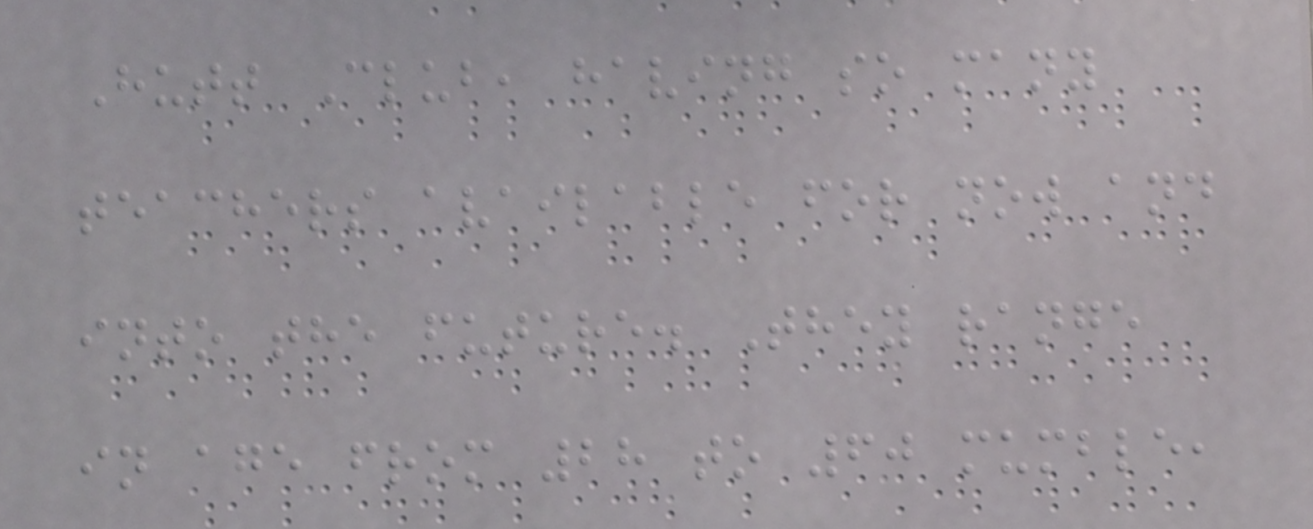Hutt Club, having so many
teachers available for now and
into the future. They range
in age from 28 to 60 mumble,
